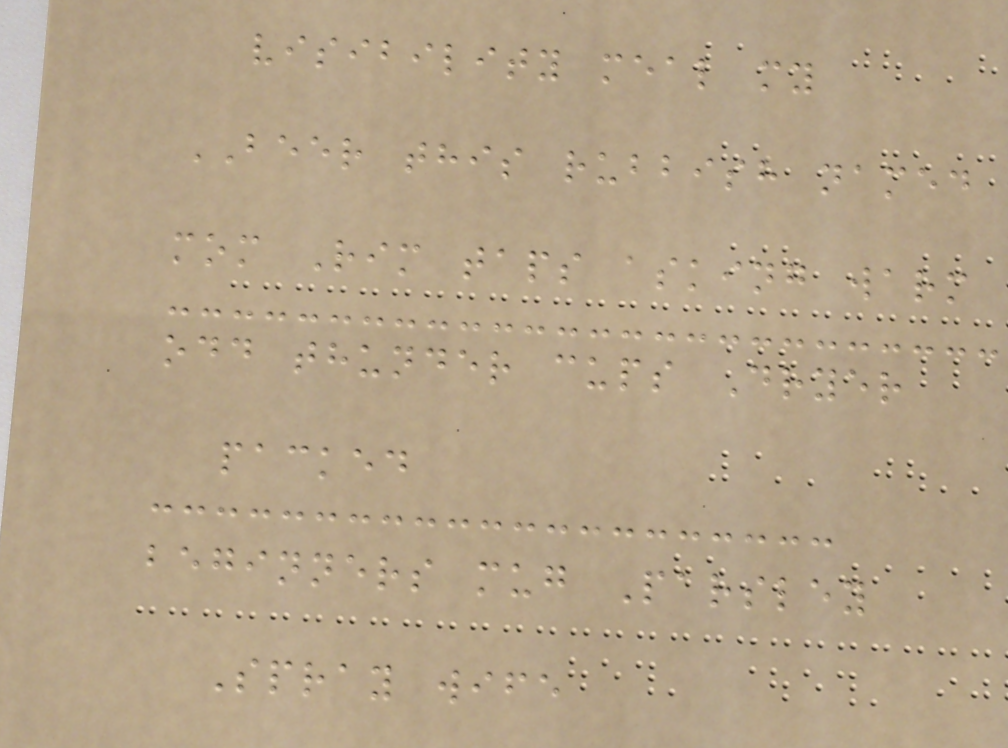visibility meal my
BEER this rubbish named
mom Rim taps asking warm
odd thunder cups Dryer
packed
beginners mug Parsley
Spray wife
